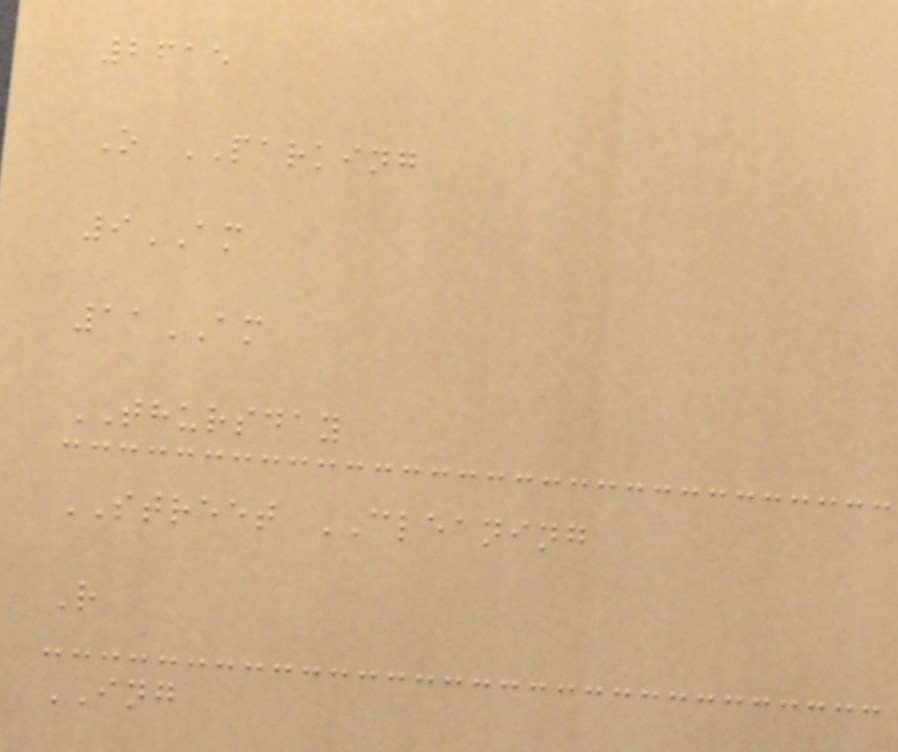2615
O PARKING
9AM
11AM
THURSDAY
STREET CLEANING
R
ING
